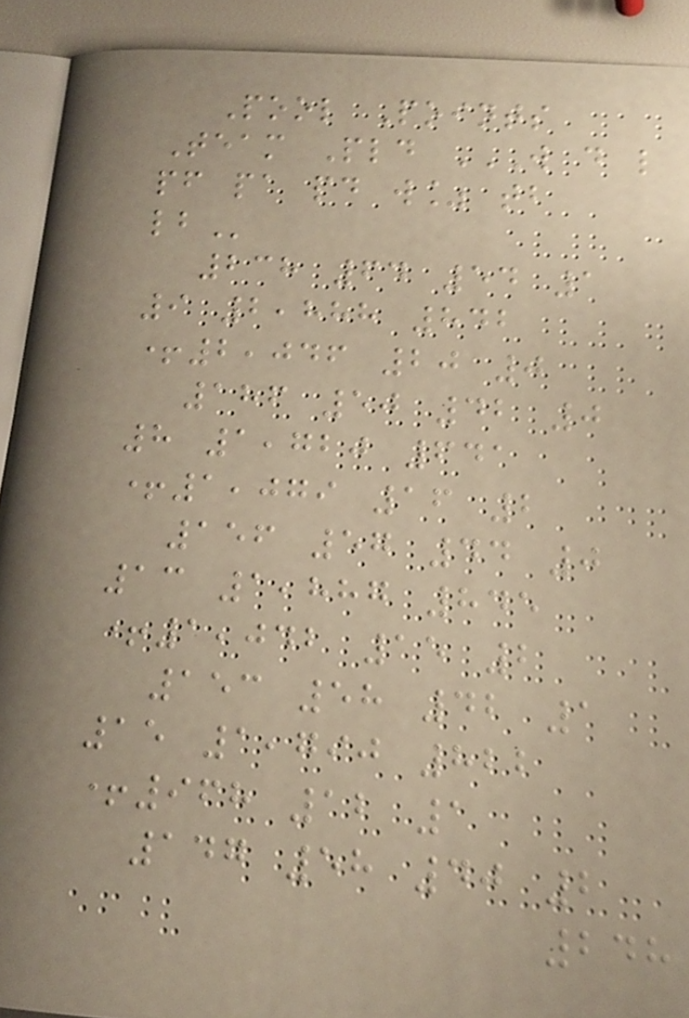Pool Points
Team Pld W D L
PF PA PD W% TB
LB
238 64 54 1
9 2,888 842
+2,046 20 0
186 50 42 0
8 1,720 641
+1,079 16 2
156 57 44 0
13 1,887 845
+1,042 15 2
153 58 42 1
15 1,790 822
+968 12 1
147 58 40 2
248
